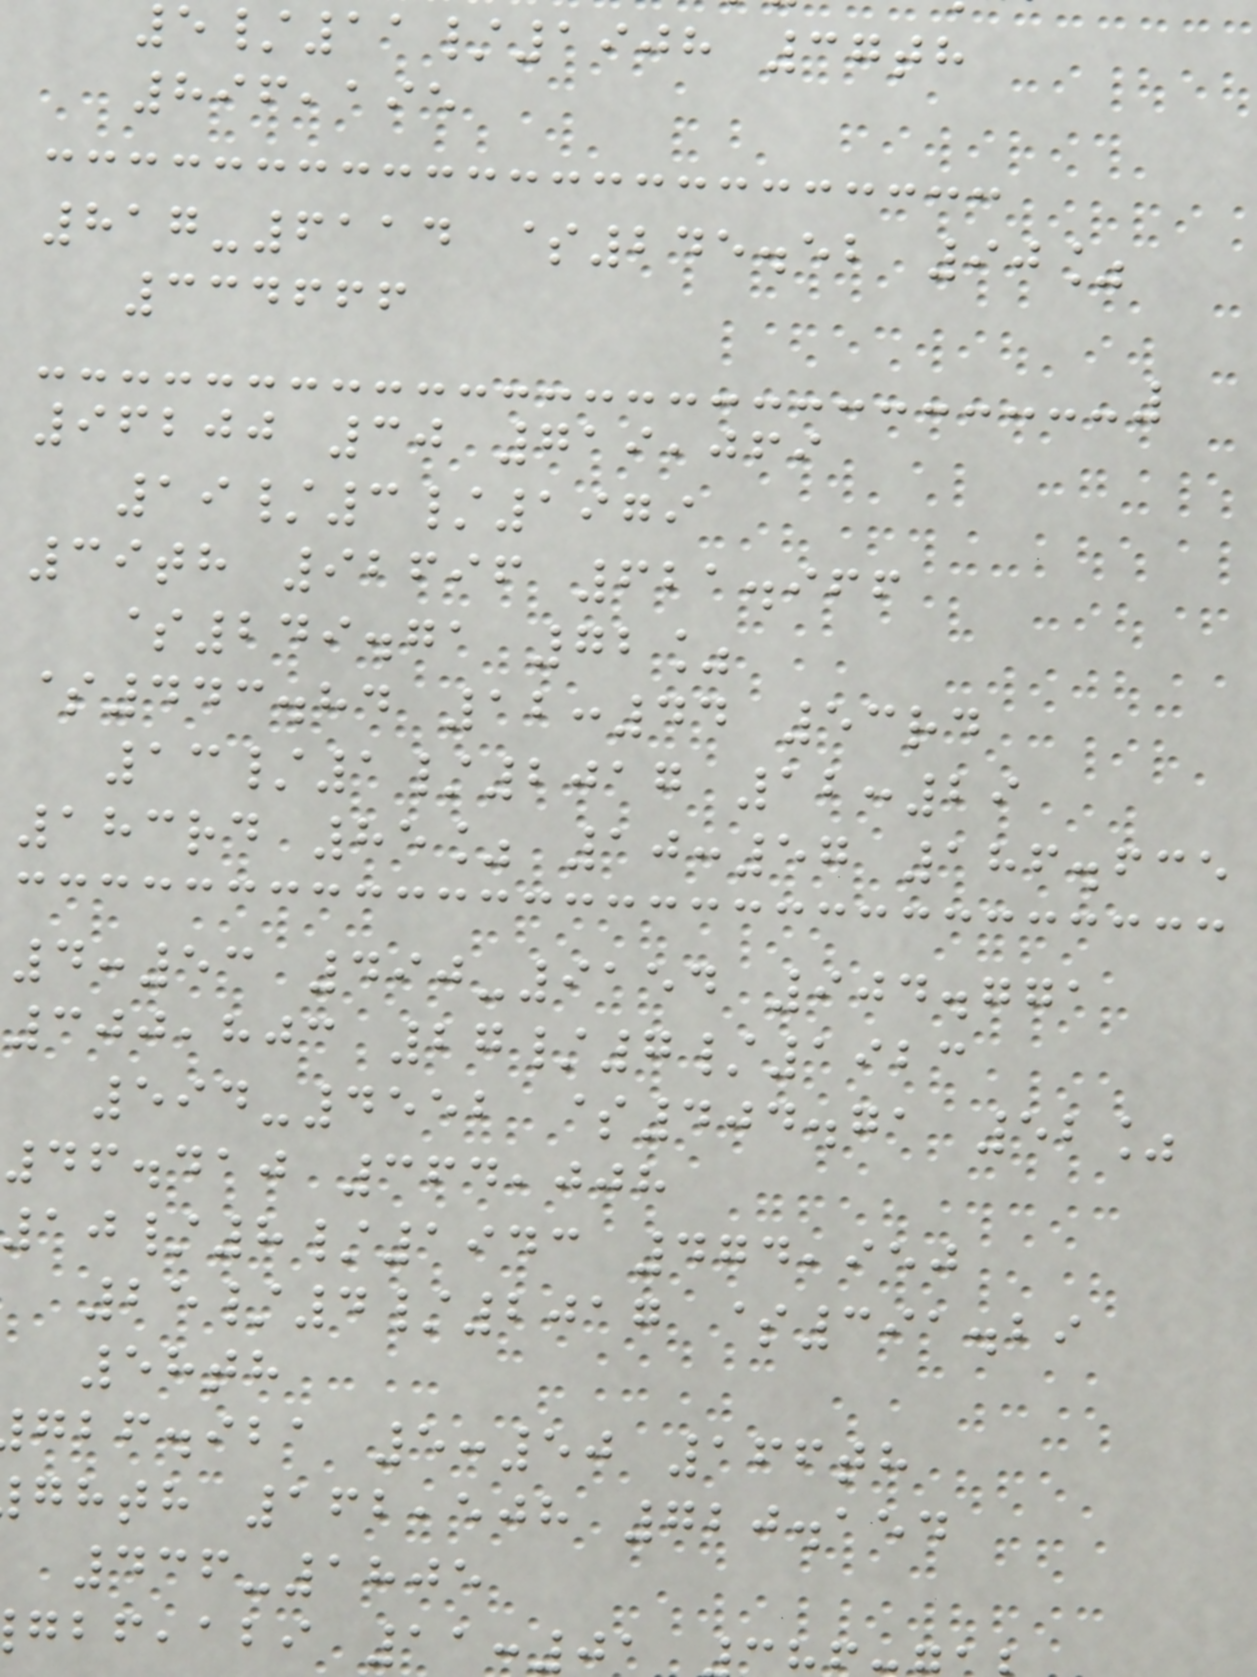5/11/1908 37th
896,195
817-6114 $245.52 90%
334666
96200 30 719,069
19/3/1979
39th 92696 621.966
$249.71 72%
$443.84 12:44 53rd
13/1/2017 12:29
183rd 85% 10:57 186.635
4:53 490-9154 904.771
300,803 27/7/1923
594-4552 $404.71 52%
46.410 364,008
10/8/1943 474,950
25/4/2017 $391.29
58th
gbf.iba 5:50 166th
ghth 162,508 720.154
436-1805
,abi 11:0
